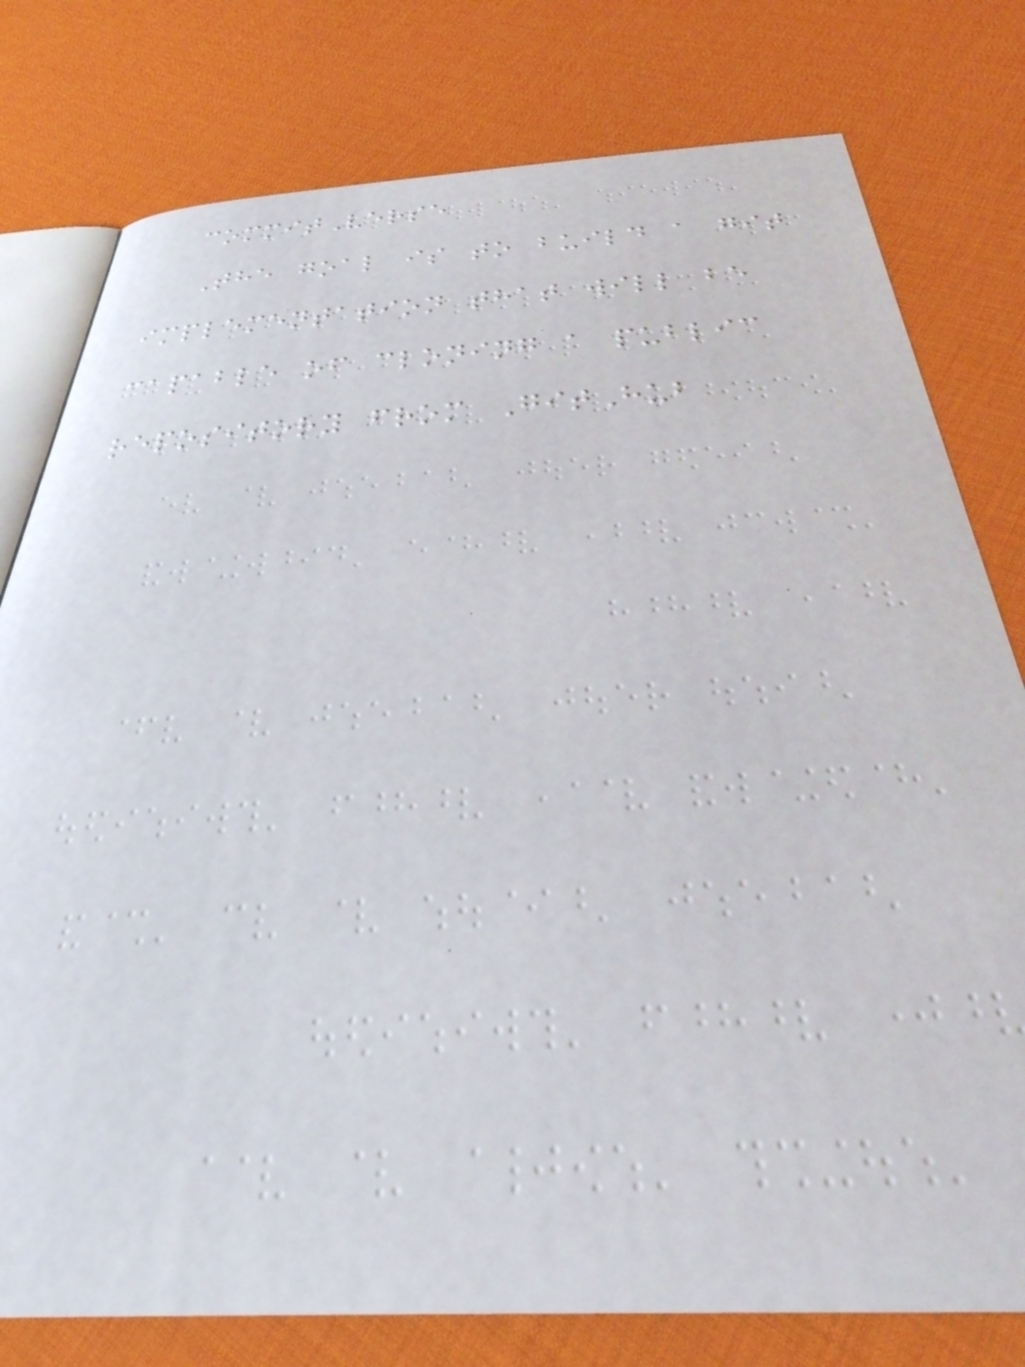commitVerse
The goal is to build a git
implementation that will be
capable of cloning a public
repository from GitHub
